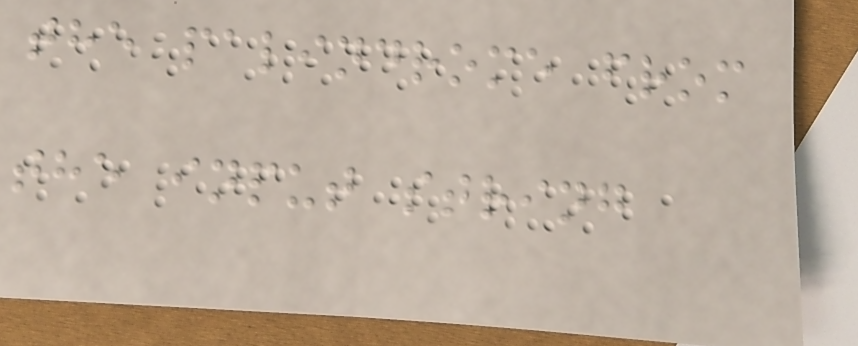the palindrome from
the input string
